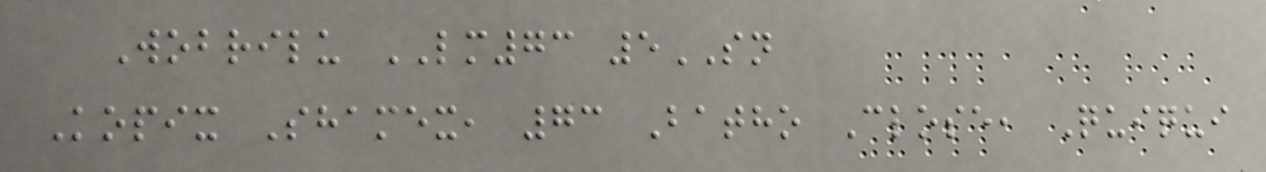Wobrilu LM73 5SN
Kopix Shamex, 73 Batho Close, Quiqui
